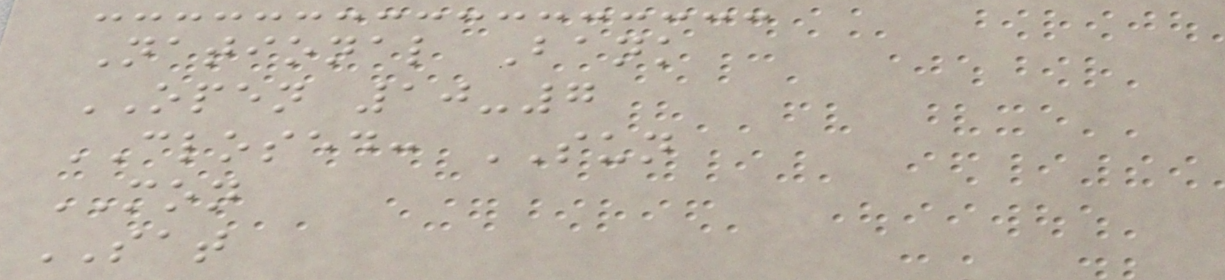National Bank
OPEN 10-7
CLOSED: SUN
MON
SAT
